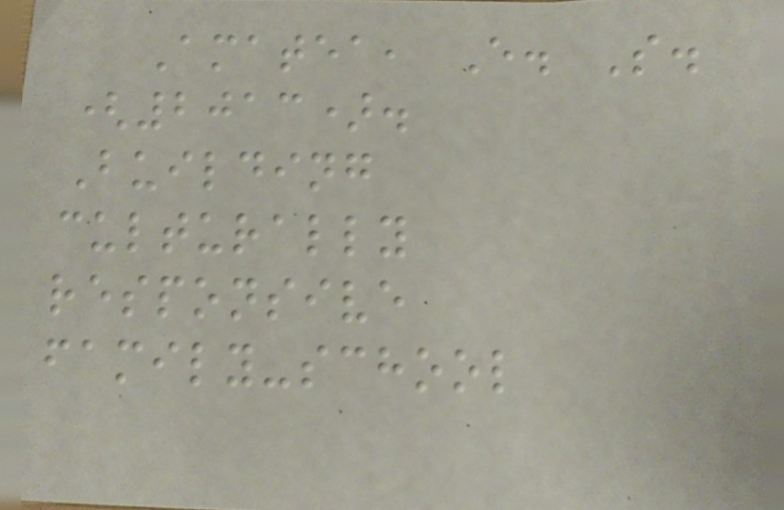Amatea, E. S.
(2013).
Building
culturally
responsive
family-school
